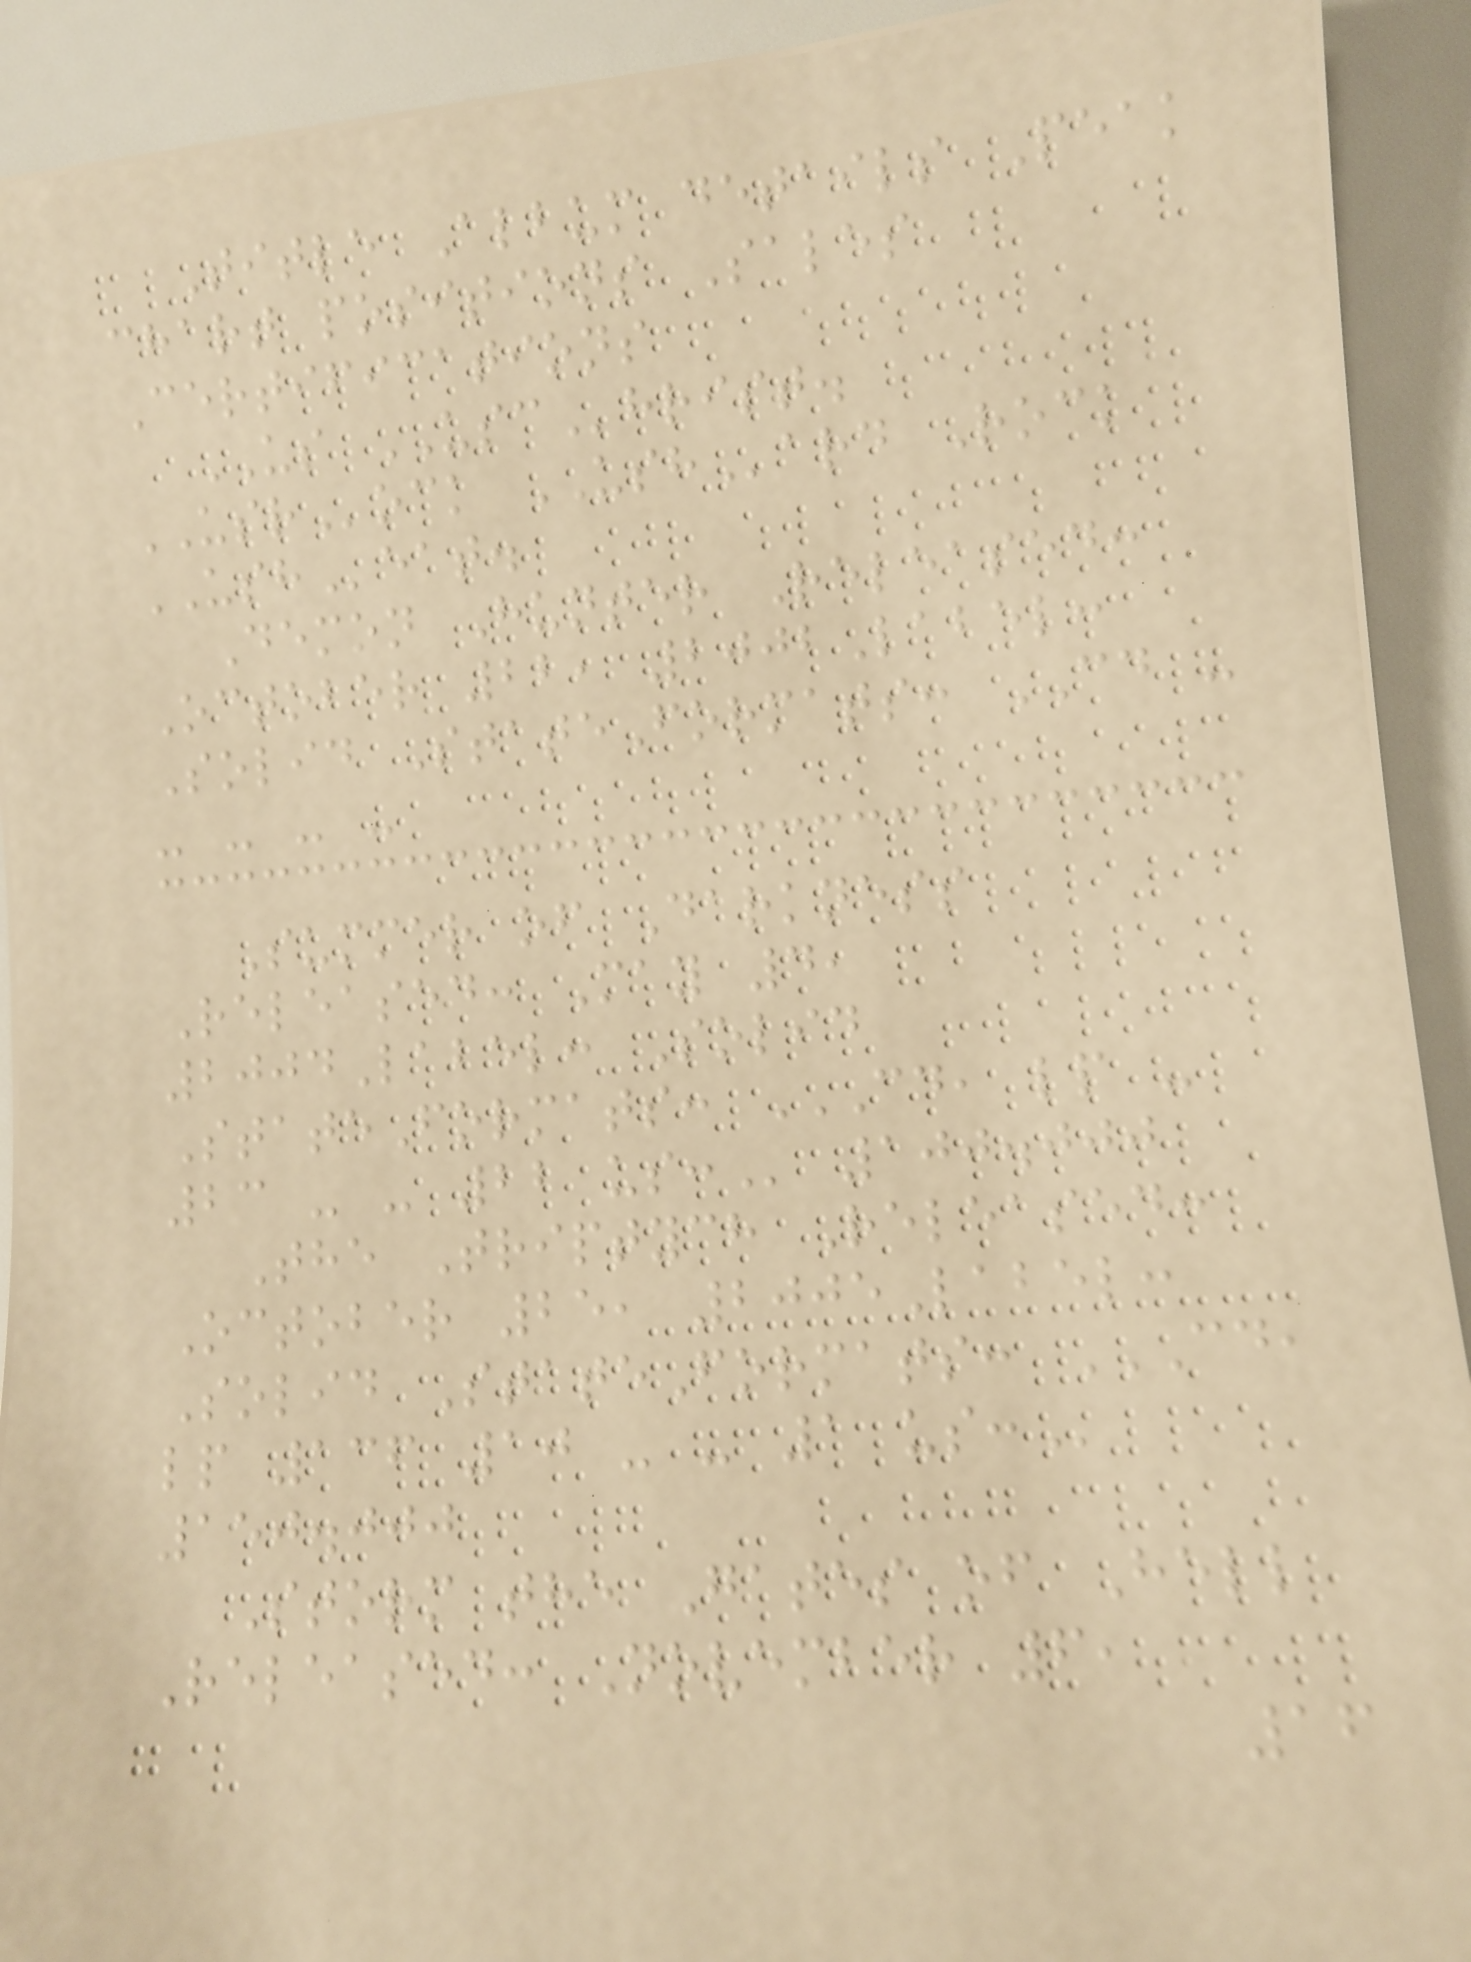Title Album details Peak
chart positions Sales
Certifications
US USChrist.
USRock USHard Rock
USHeat.
Demon Hunter Released:
October 22, 2002Label:
Solid StateFormats: CD -
- - - -
Summer of Darkness
Released: May 4,
2004Label: Solid
StateFormats: CD, LP -
23 - - 22 US: 100.000
The Triptych Released:
October 25, 2005Label:
Solid StateFormats: CD,
LP 136 10 - - 1 US:
150.000
Storm the Gates of Hell
Released: November 6,
16
